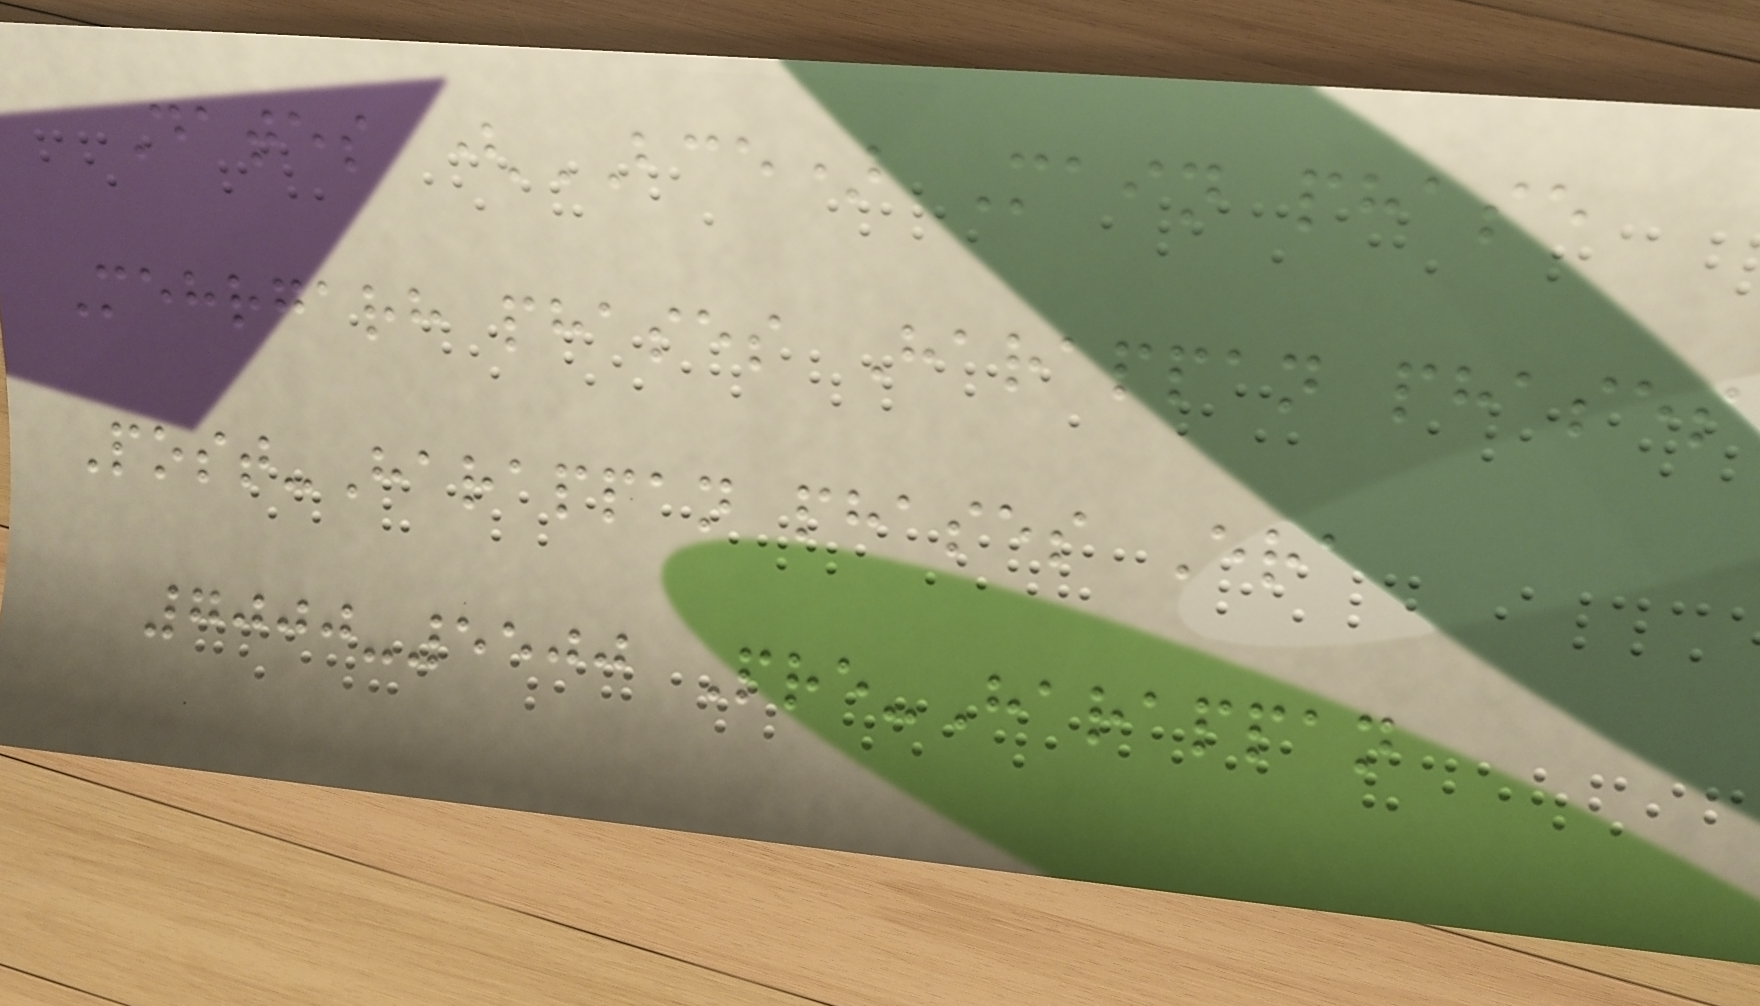Dates (BCE) Main phase
Mehrgarh phases Harappan phases
Post-Harappan phases Era
7000-5500 Pre-Harappan
